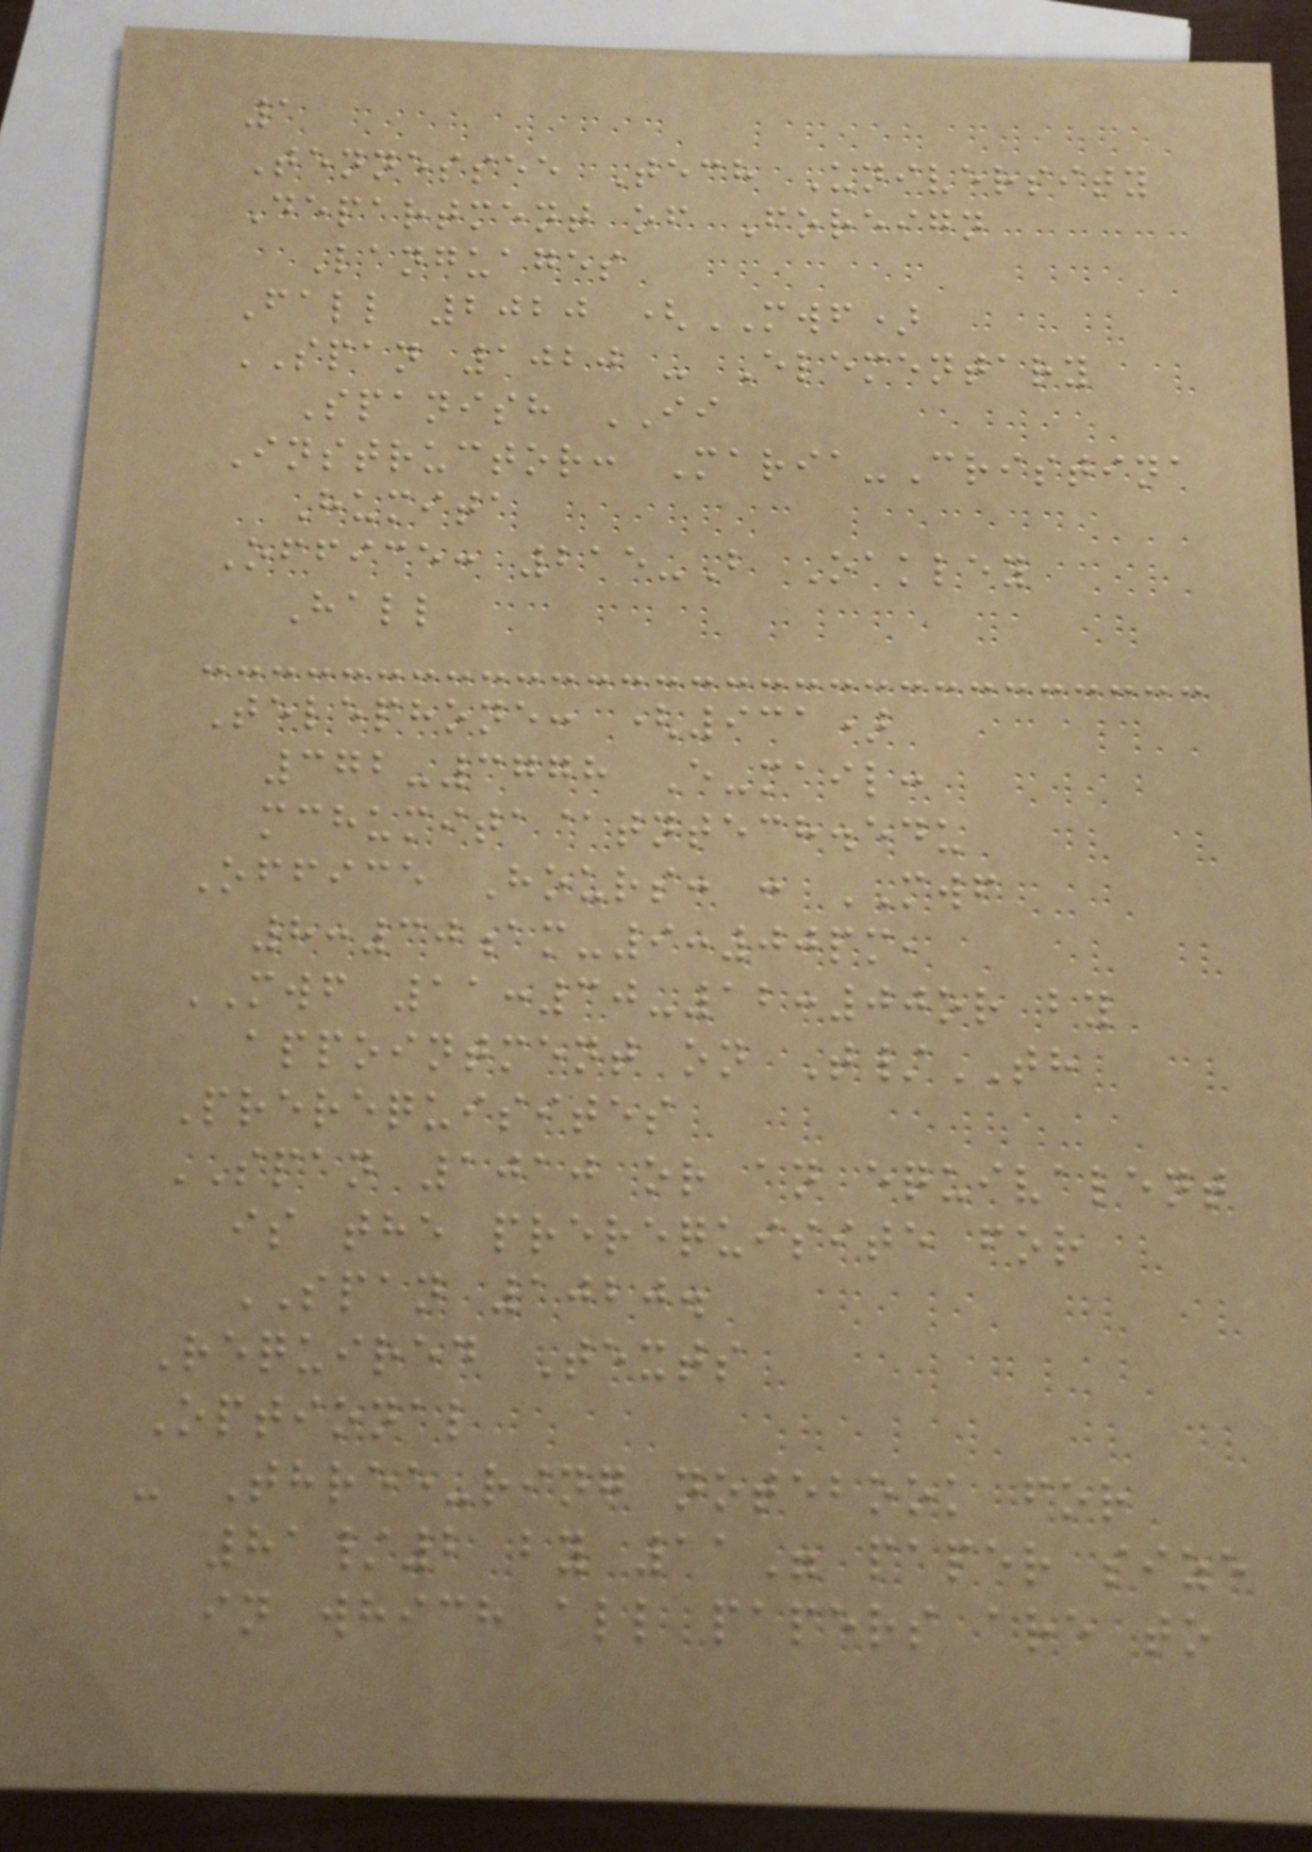1
Tennessee Tech University
Department of Foreign
Languages
Fall 2020 (MWF)
SPAN 1020 - Elementary
Spanish II
Instructor: Maria-Cristina
Humita
Office: 215-B Oakley
Hall
Telephone: (931)
372-3778 E-mail:
mchumita@tntech.edu
Office Hours: : MWF
8:30am-9:00pm,
MWF 11:30-12:00or by
appointment on T/TH
Prerequisites
SPAN 1010 or an equivalent
is the prerequisite for
SPAN 1020.
Required Texts
Optional
- Three-ring notebook for
81/2 by 11" paper size
in which all papers are to
